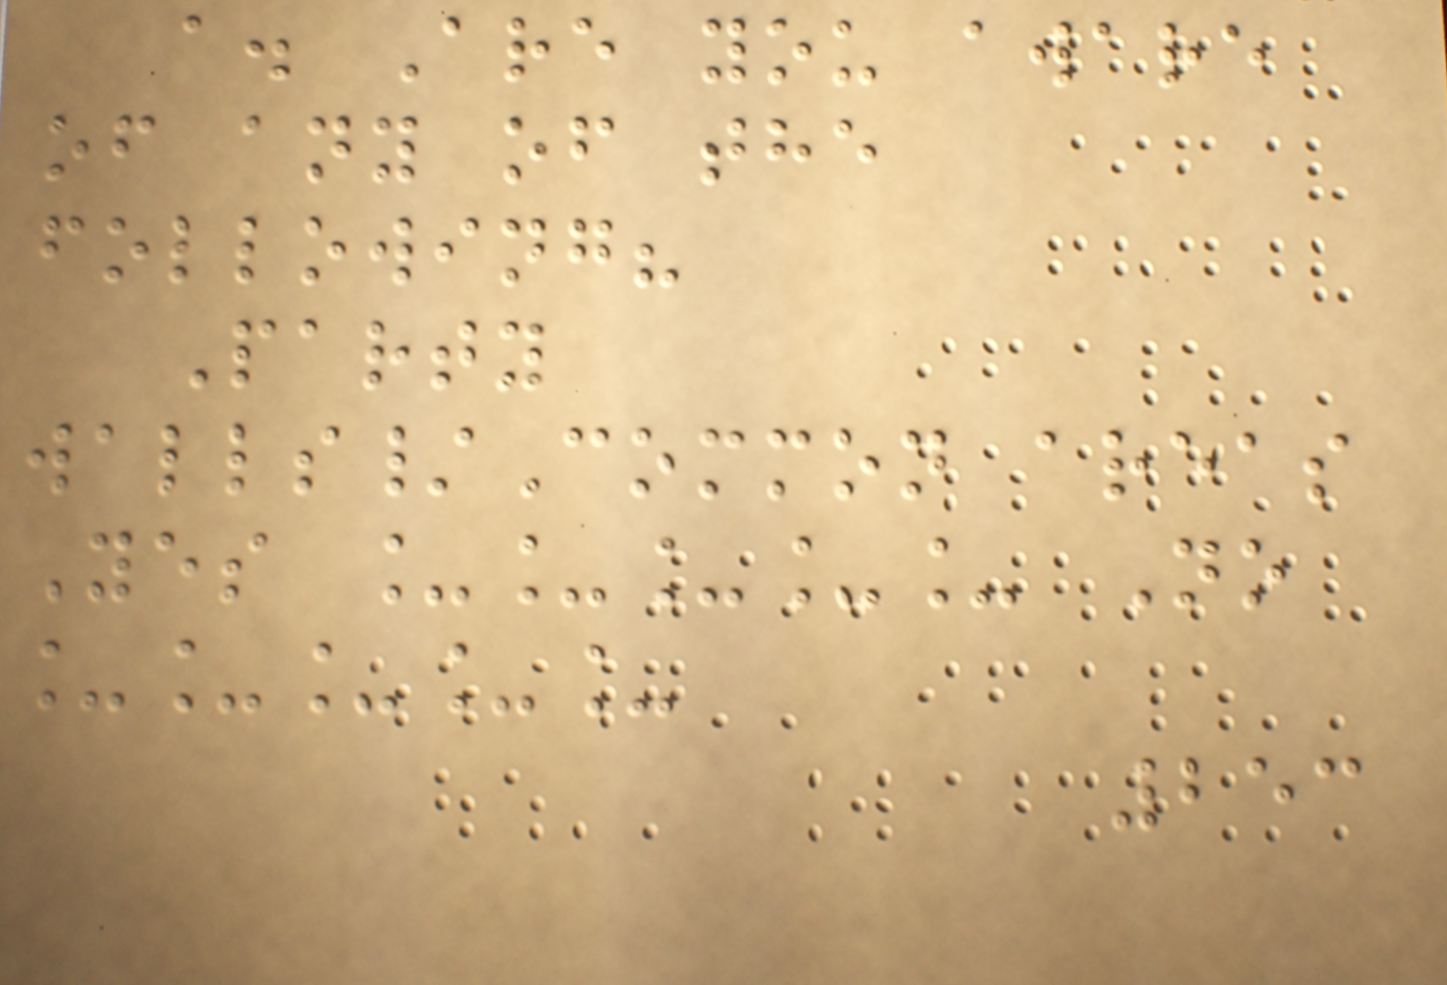a. Are you aware
of any of the
following?
Party
walls/Common areas
Yes _____ No
_____
253
